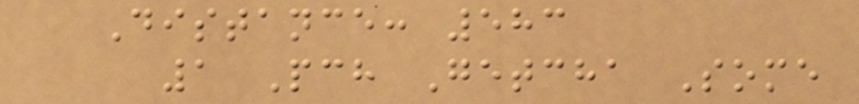Distance: 583
1 Pch Getcha Some
